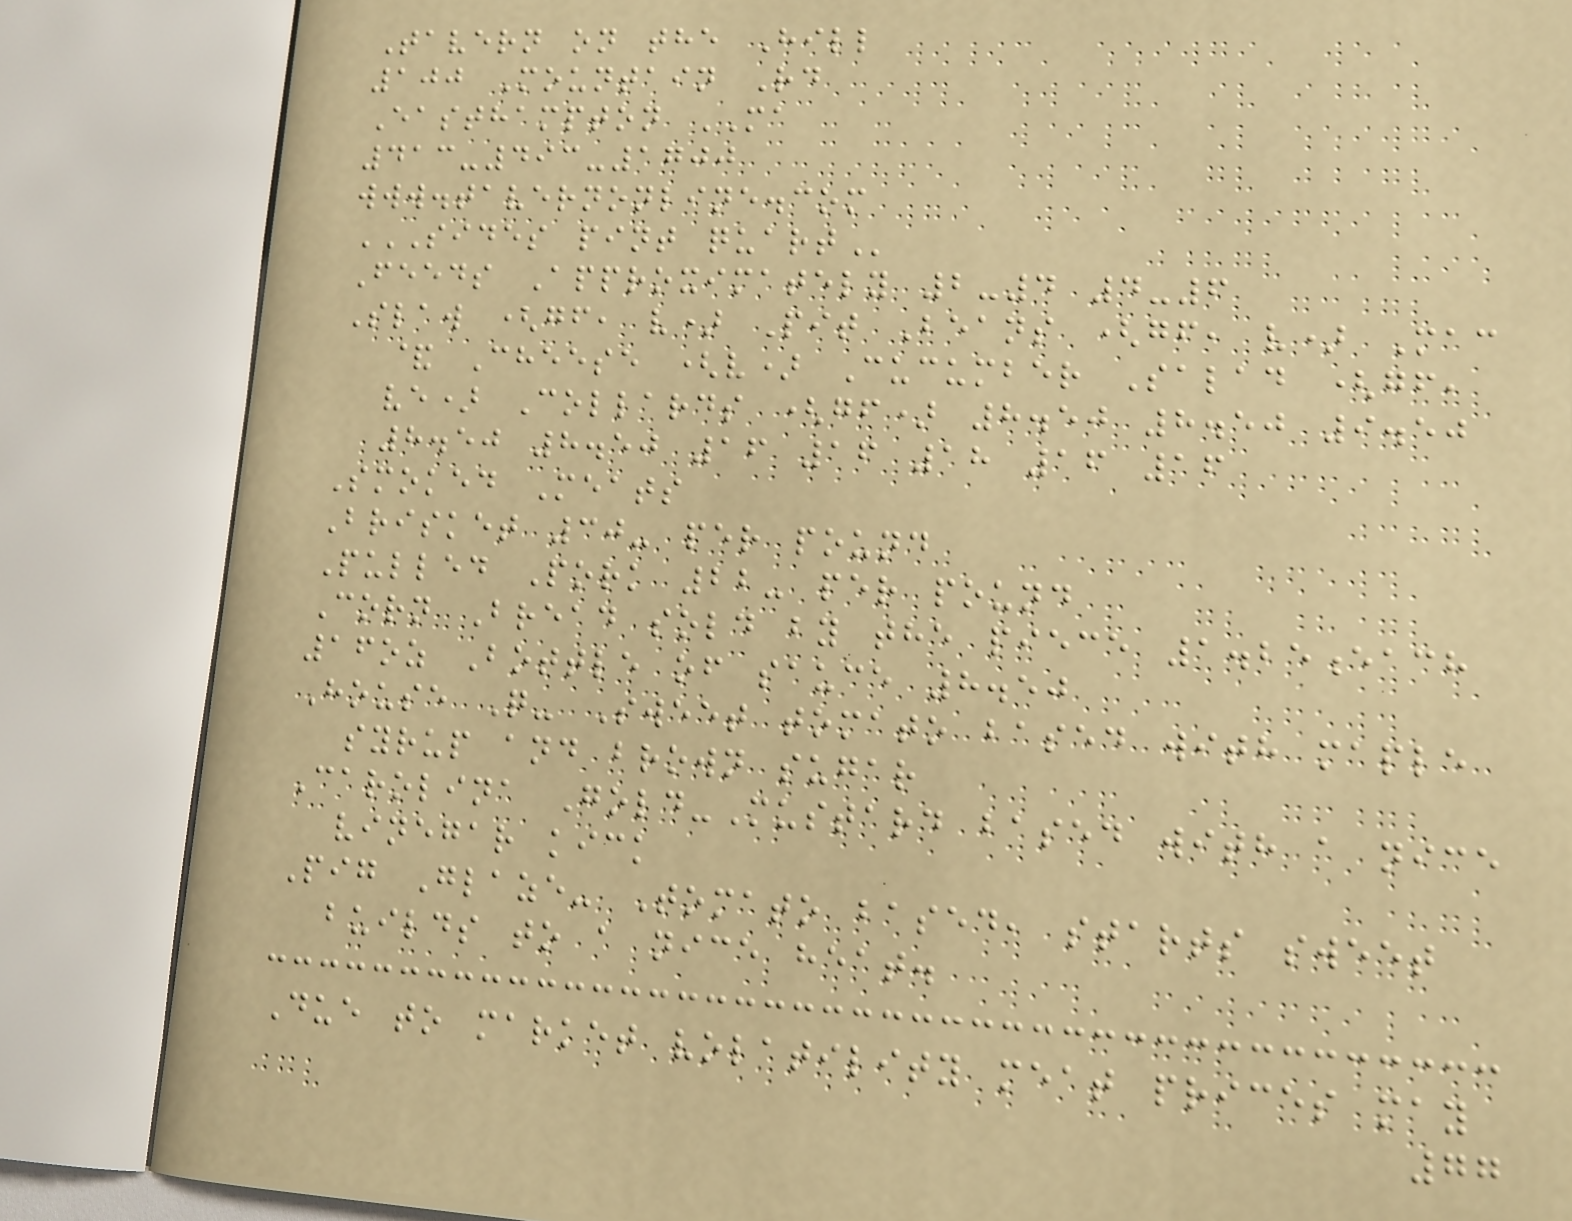Tavern on the Hill
100 Mountain Rd
Easthampton MA
413-493-1700
www.tavernonline.com
SIDES PINT QUART
Feeds Approximately 2-4 4-6
Slaw (gf, v) Pit Beans (gf, v) Mac
& Cheese (v) Cucumber Salad (gf,
ve) Collards (gf) 8.50 8.50 9.50
8.50 8.50 16 16 18 16 16
Smoked Meats
Brisket 30- per pound
Pulled Pork 22- per pound
Corn Bread sold by the piece 1.25each
16oz Bottle of sauce 8.50
House Q- Sweet tomato based with maple
syrup and brown sugar
Carolina Gold-Mustard based with a nice
vinegar kick
Pig Glaze- Tomato based, starts sweet
builds to a nice heat.
Due to market volatility meat prices may
77
